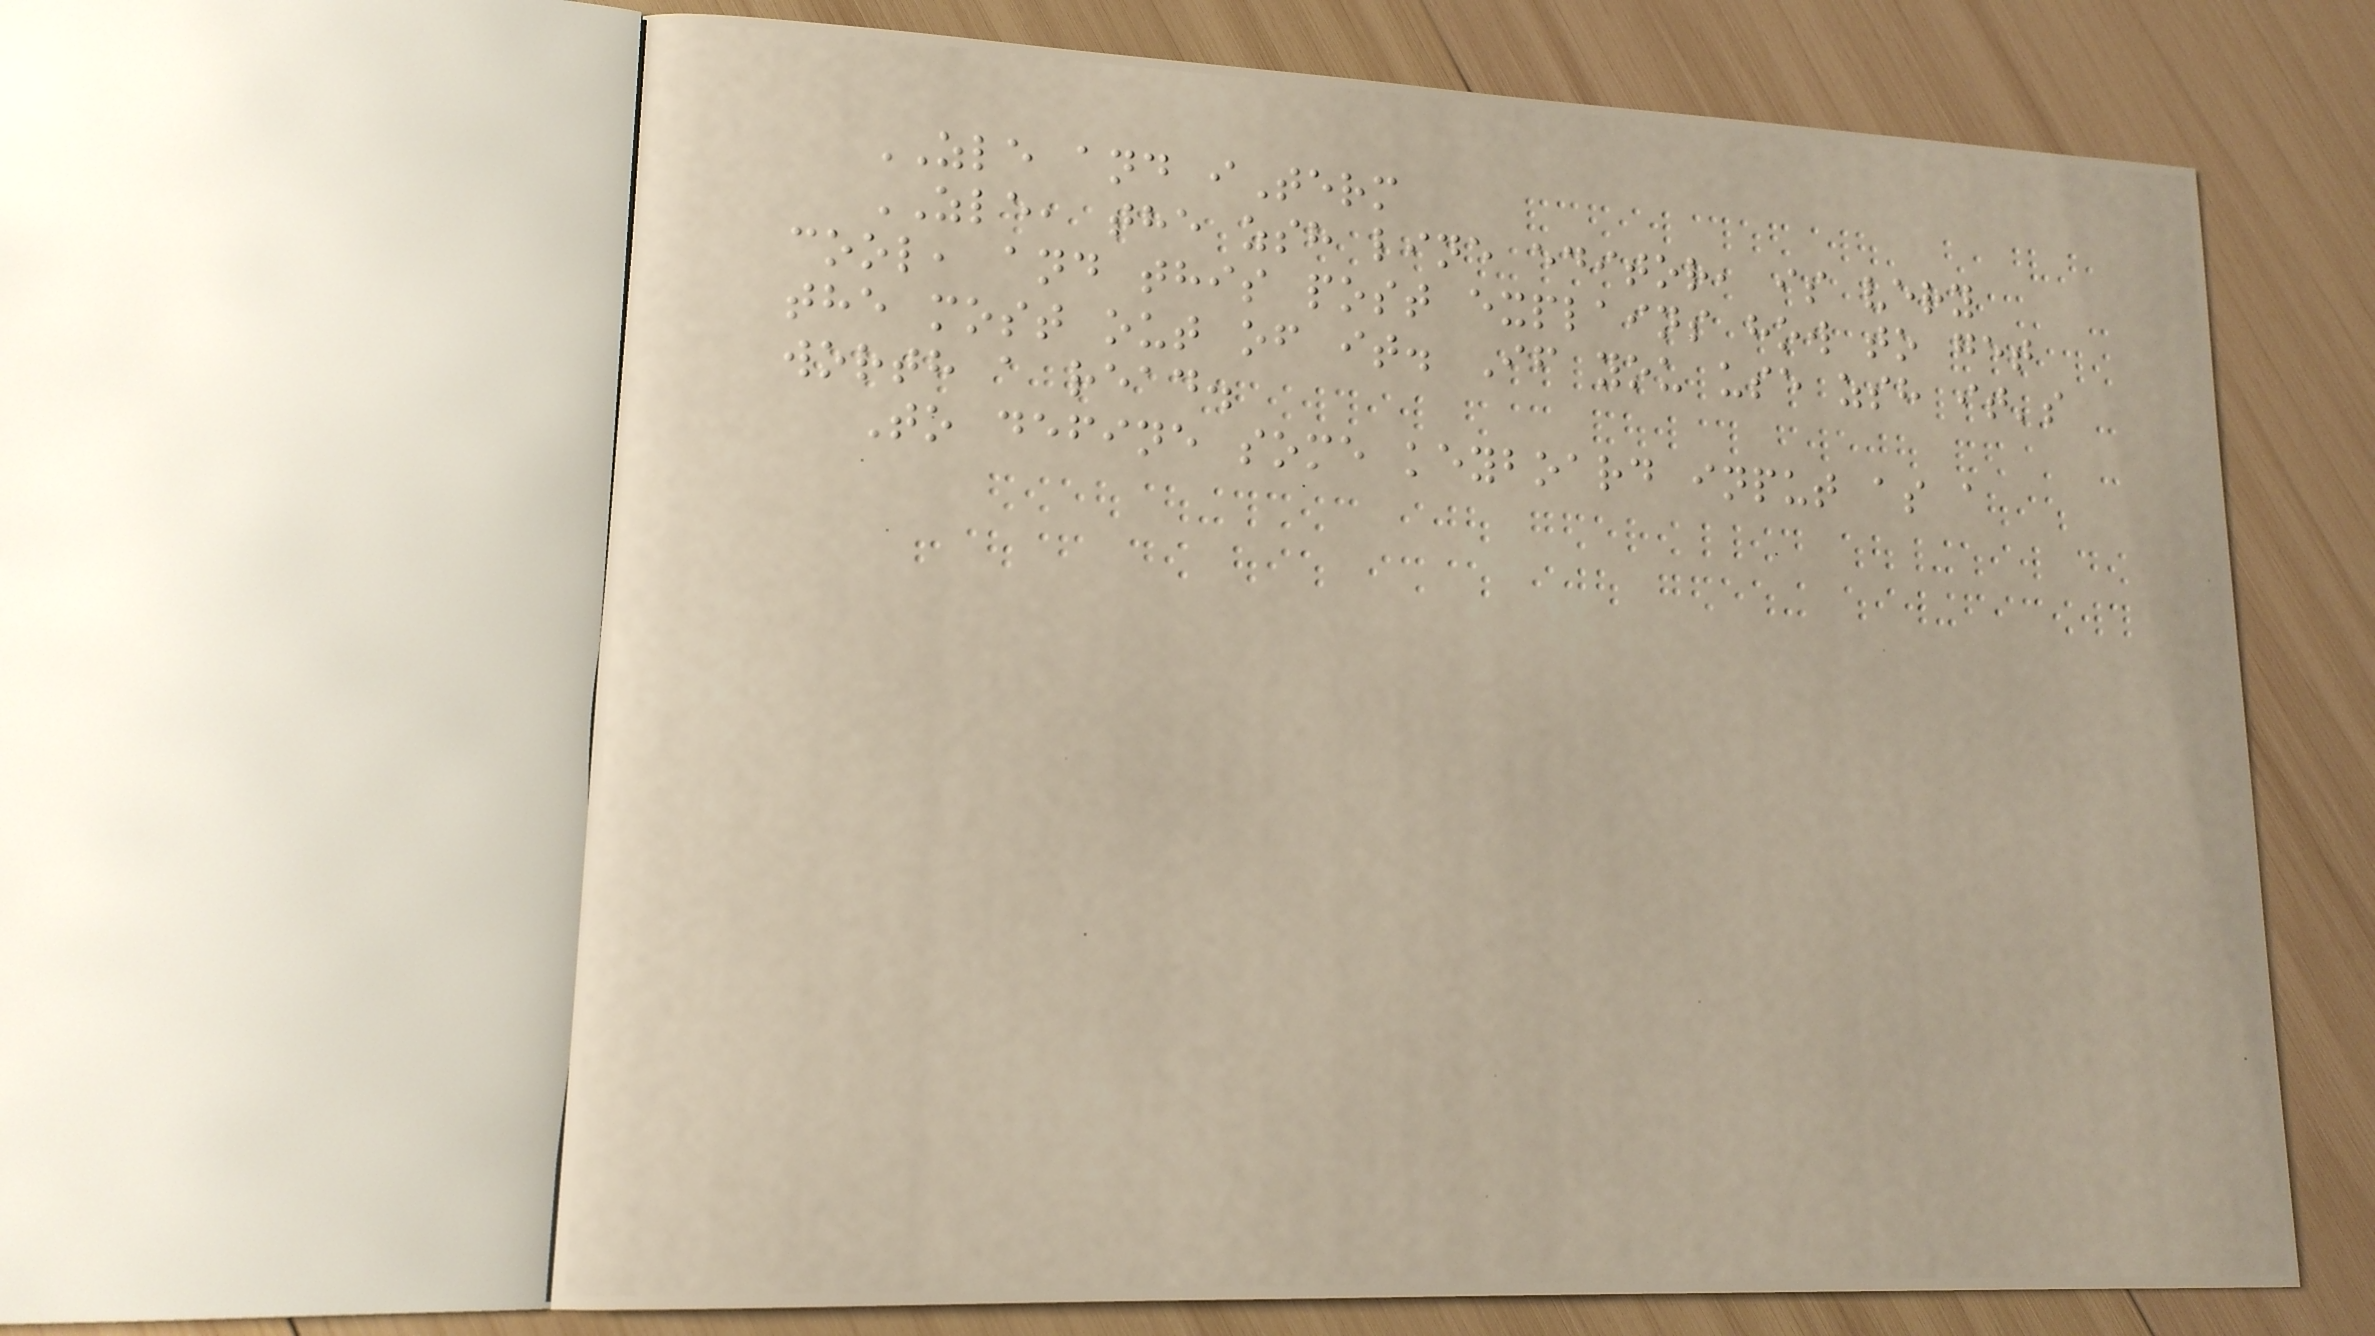ZLE and iTerm
ZLE, the zsh line editor, is very
cool, and this post explains how to get
the most out of it. If you use zsh it's
worth a read.
To define some keyboard input as a
